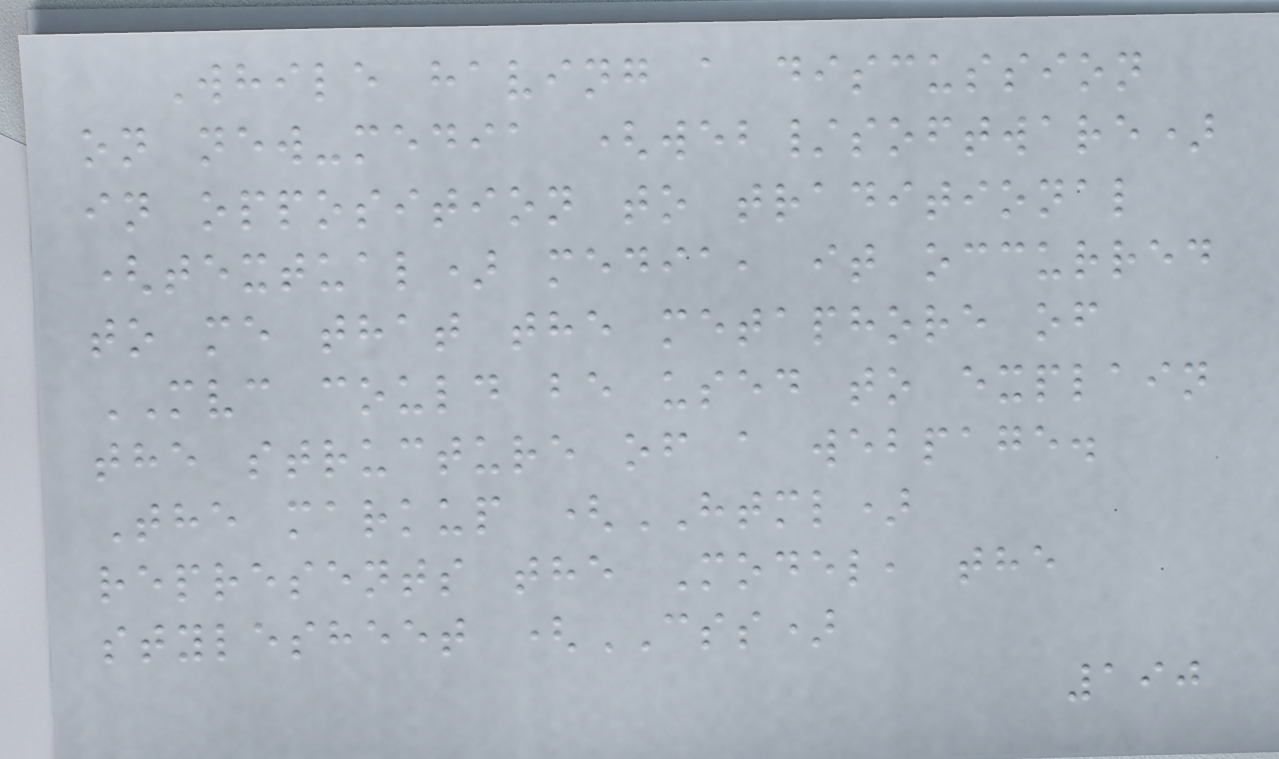While having a discussion
on new-media (web/software)
in opposition to traditional
(textual) media, it occurred
to me that the metaphore of
MVC could be used to explain
the structure of a webpage.
The markup (HTML)
represents the Model, the
stylesheet (CSS)
190
